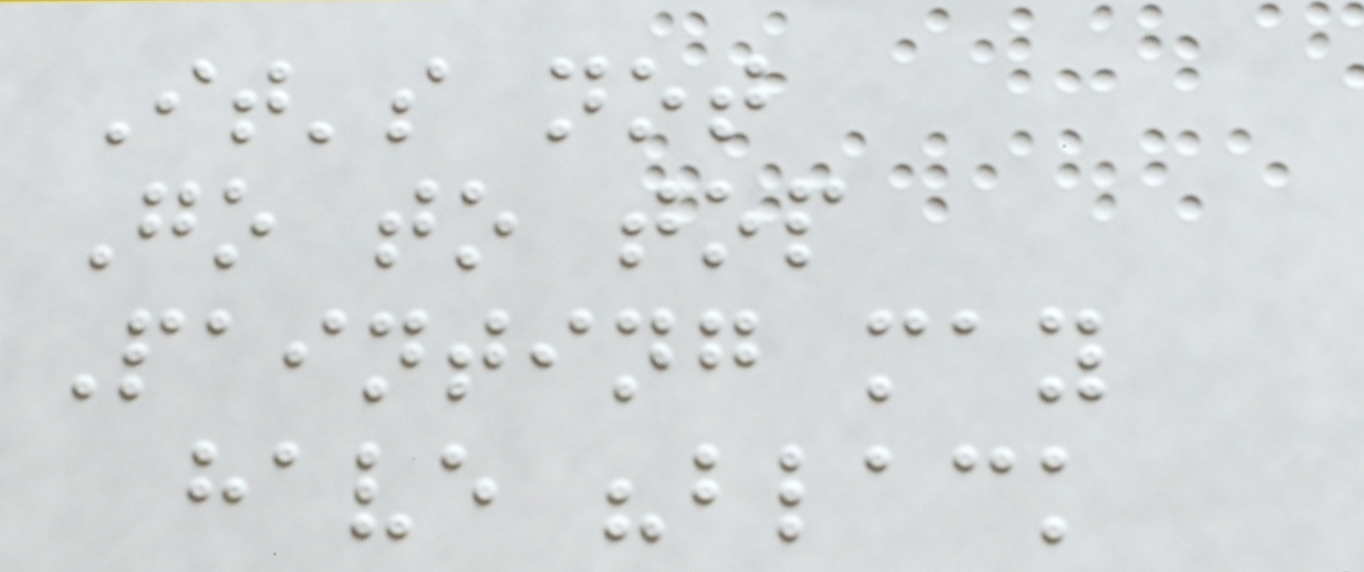It's not
Go to top
Painting may
have "black
